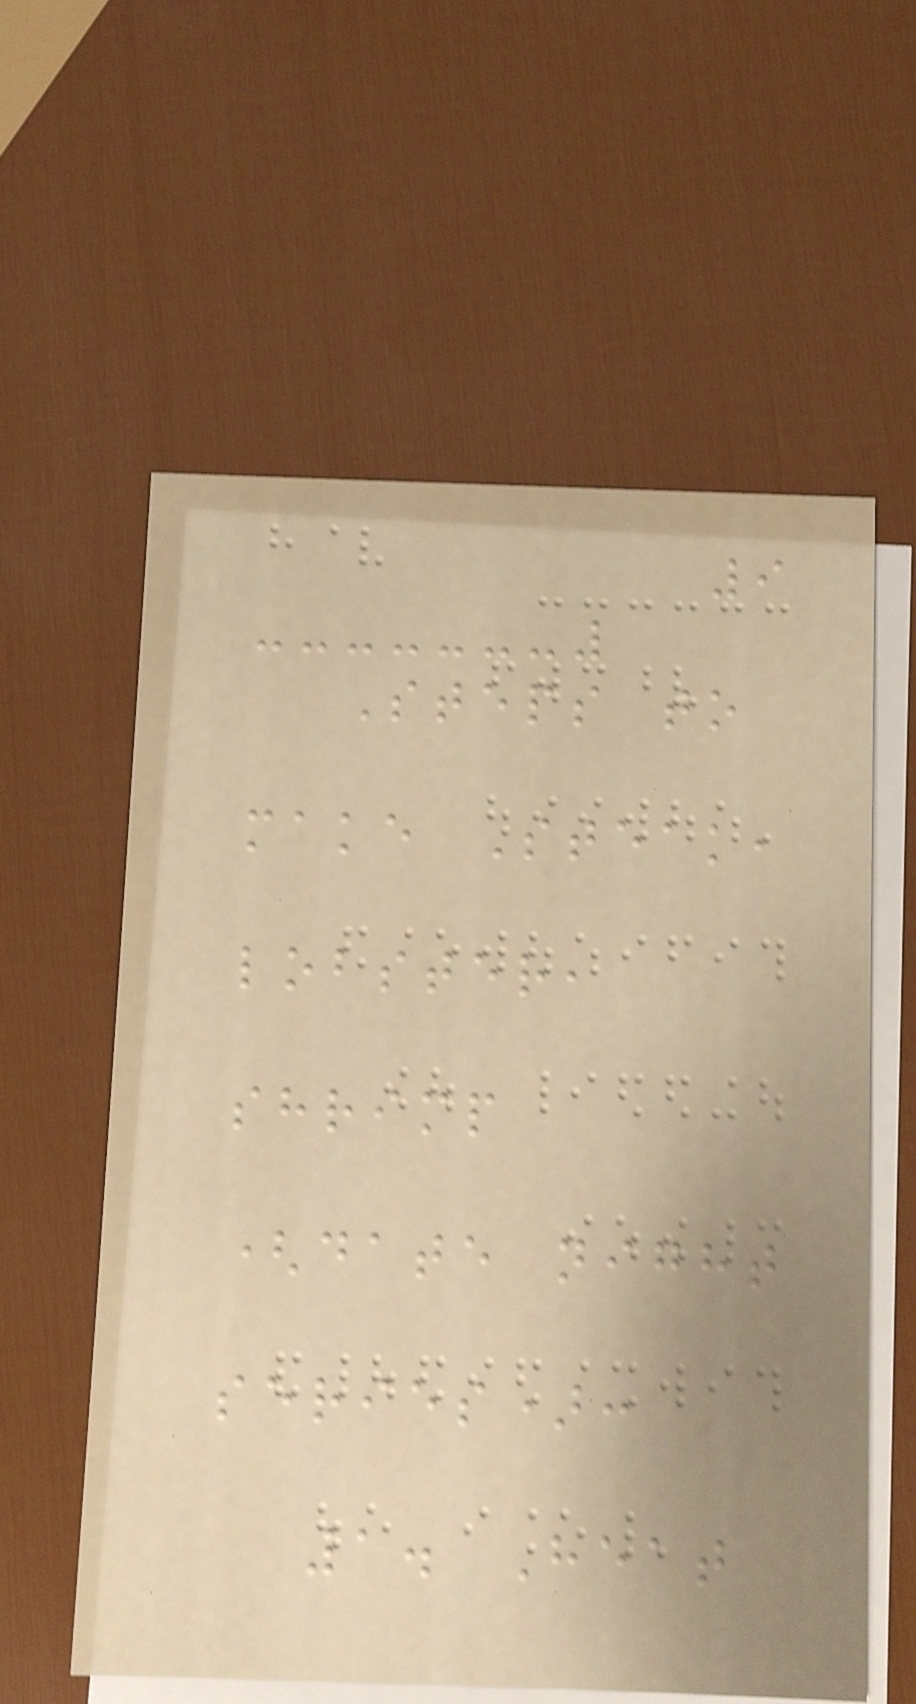9
Steps to
make Steak,
lobster,
shrimp
(date night
series):
1. Heat
